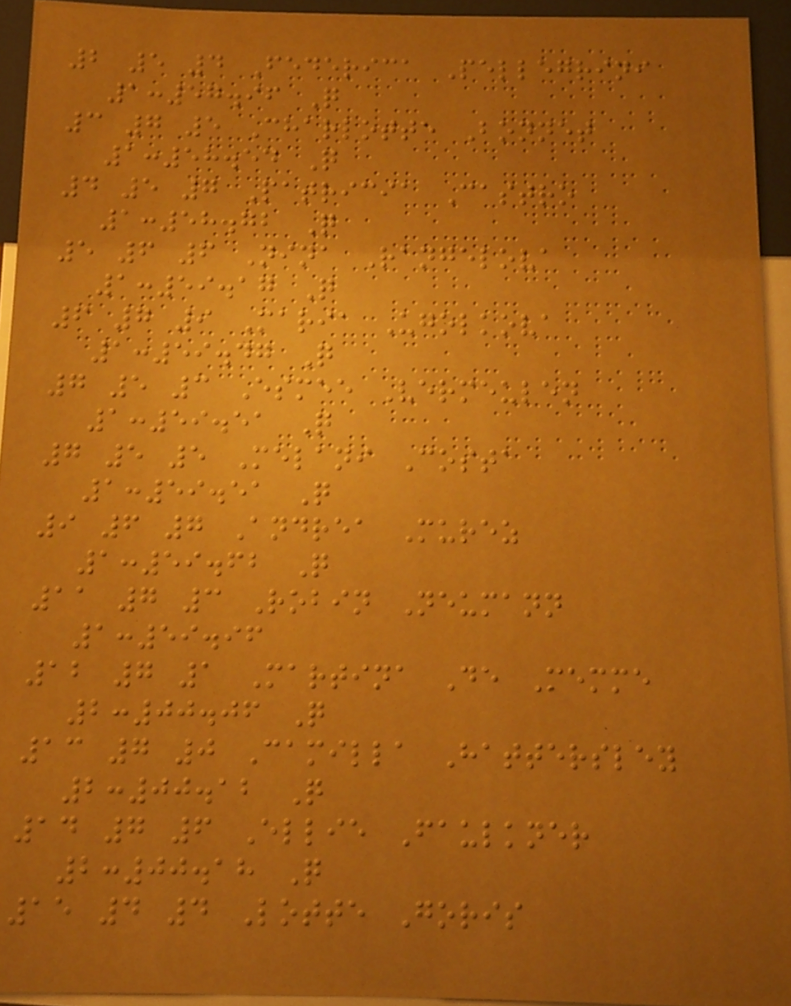2 5 4 Federica Pellegrini
1:57.96 Q
3 7 5 Charlotte Bonnet
1:58.54 Q
4 5 7 Patricia Castro
1:58.72 Q
5 6 6 Nina Rangelova
1:59.17 Q
6 7 9 Maria Ugolkova
1:59.47 Q
7 5 3 Esmee Vermeulen
1:59.51 Q
7 5 5 Melani Costa
1:59.51 Q
9 6 7 Andrea Murez
1:59.62 Q
11 7 3 Robin Neumann
1:59.96
12 7 1 Martina De Memme
2:00.06 Q
13 7 0 Camilla Hattersley
2:00.12 Q
14 7 6 Ellie Faulkner
2:00.18 Q
15 4 4 Lotte Goris
